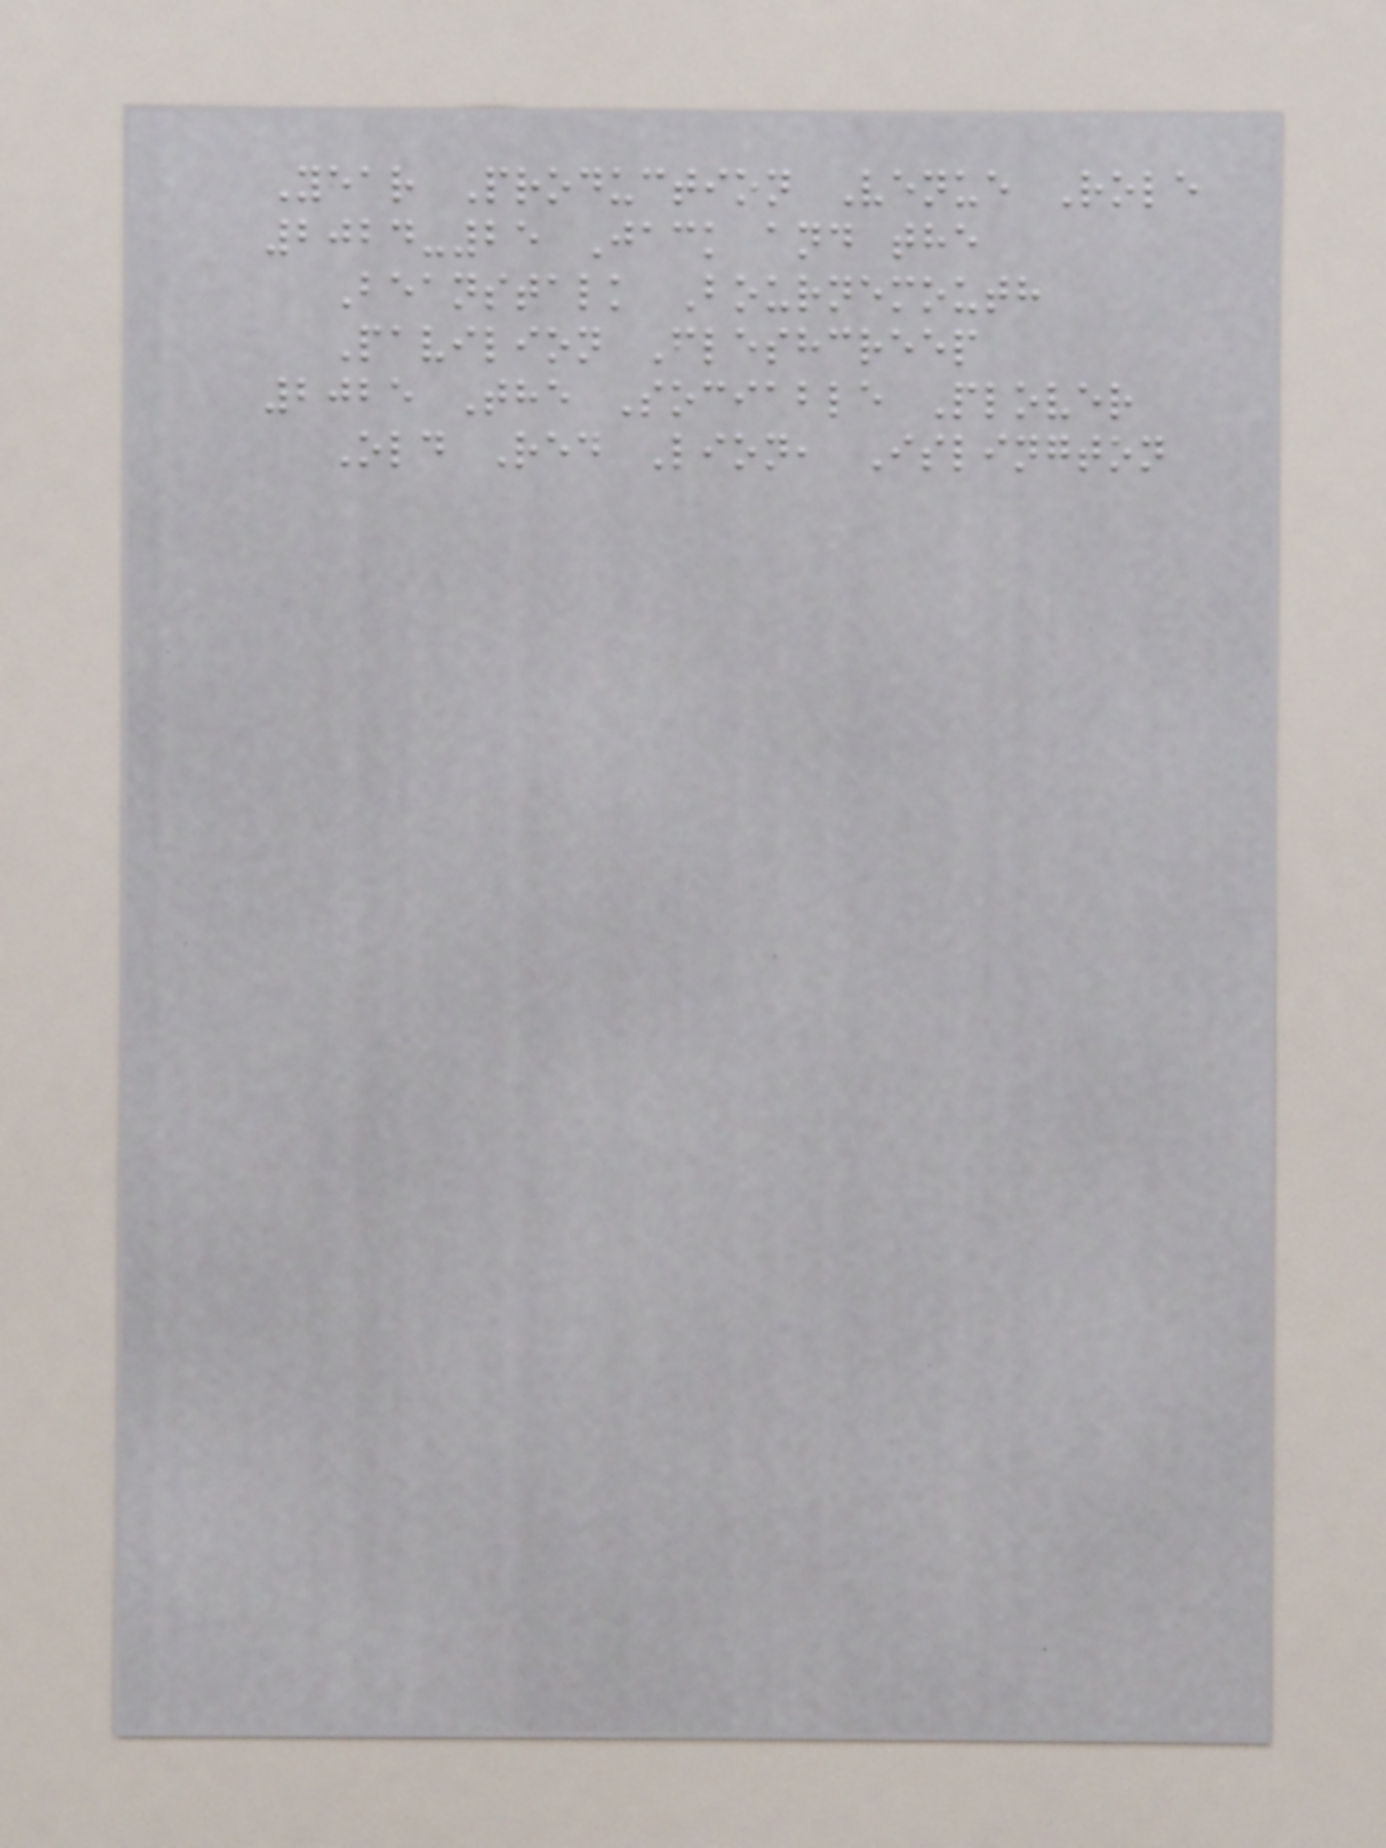Year Production Venue Role
2024-25 Jack and the
Beanstalk Bournemouth
Pavilion Fleshcreep
2025 The Sociable Plover
Old Red Lion, Islington
